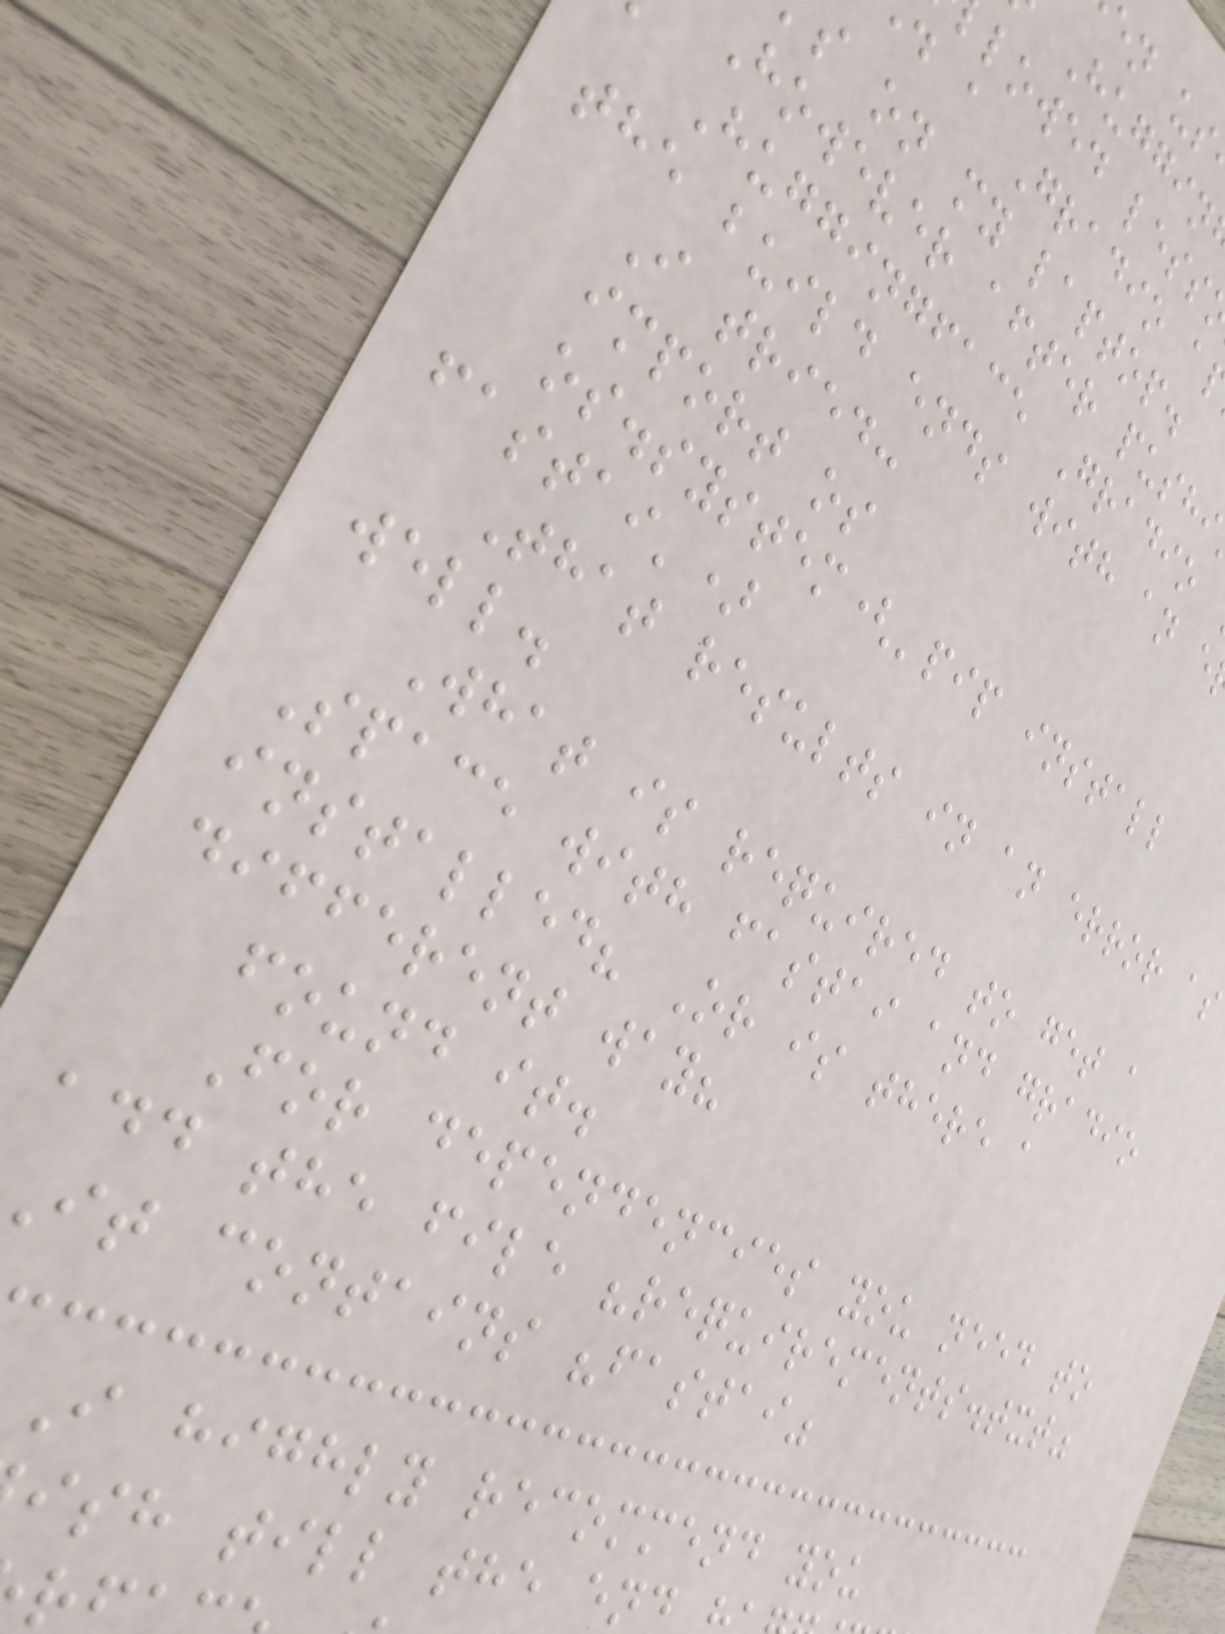lowed less
d a Gradio a
s on my laptop.
However after pushi
Huggingface Gradio
the build ends with an e
I tried:
import os
os.system('pip install
fastai')
That results in an error as
well.
What is required to get a
Space with fastai and gradio
installed? Or is there a
different way?
found it.
For dependencies you need to
add the file "requirements.txt"
it contains "fastai"
I highly recommend you
ish till the end
